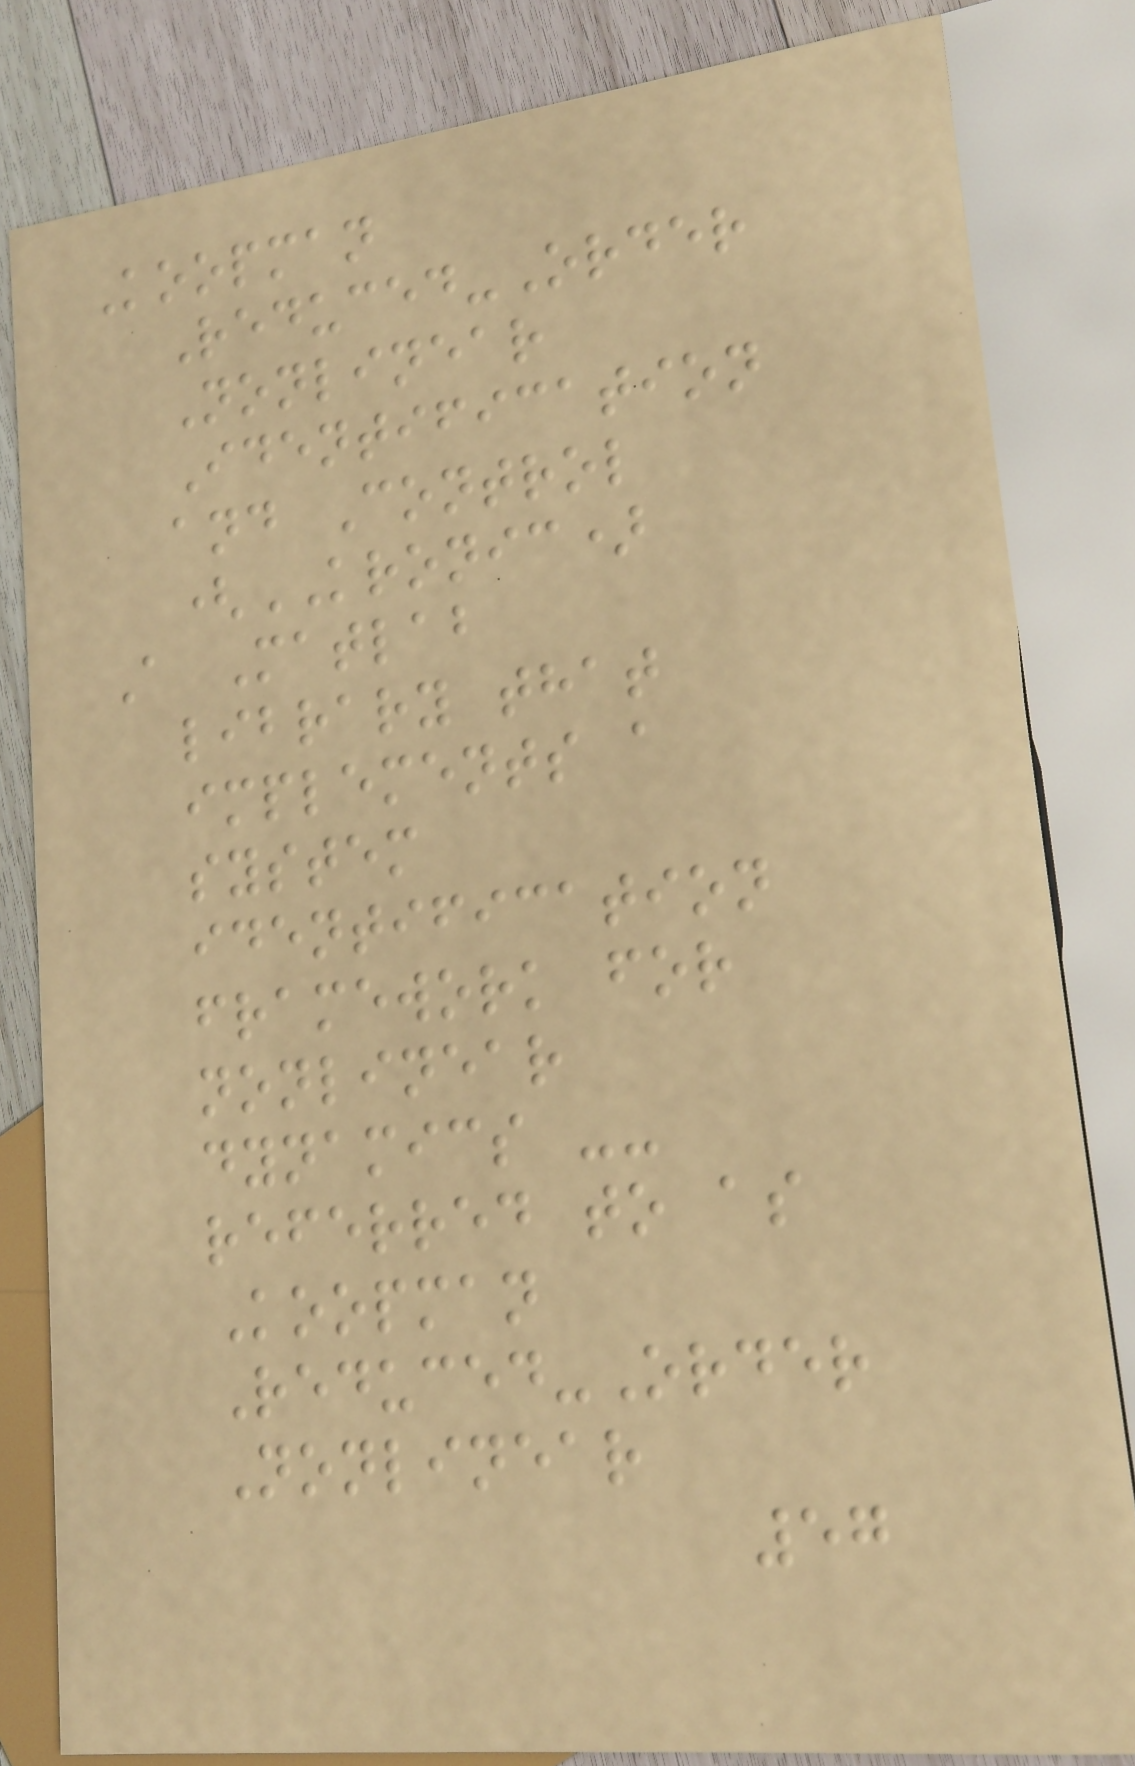Koopman
Reduced-Order
Nonlinear
Identification
and Control
(KRONIC)
A Matlab
library that
implements a
system
identification
framework for
nonlinear
dynamics --
referred to as
Koopman
Reduced-Order
Nonlinear
57
